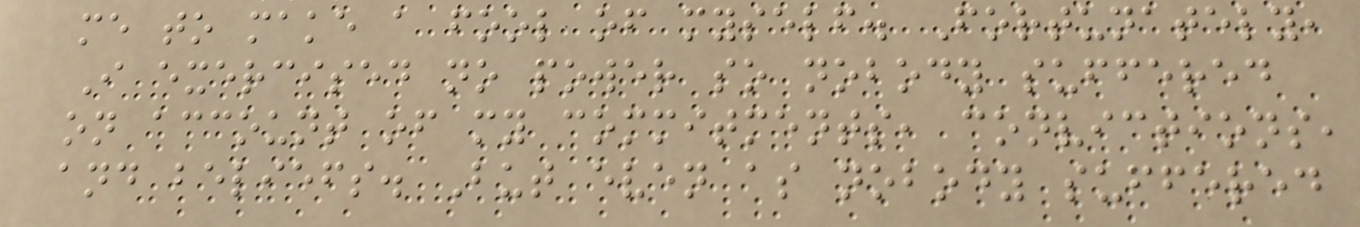me to make a fool of myself. Fortunately,
I exercised no power so nobody suffered
on account of my commitments, convictions,
and beliefs. But even as nobody suffered
